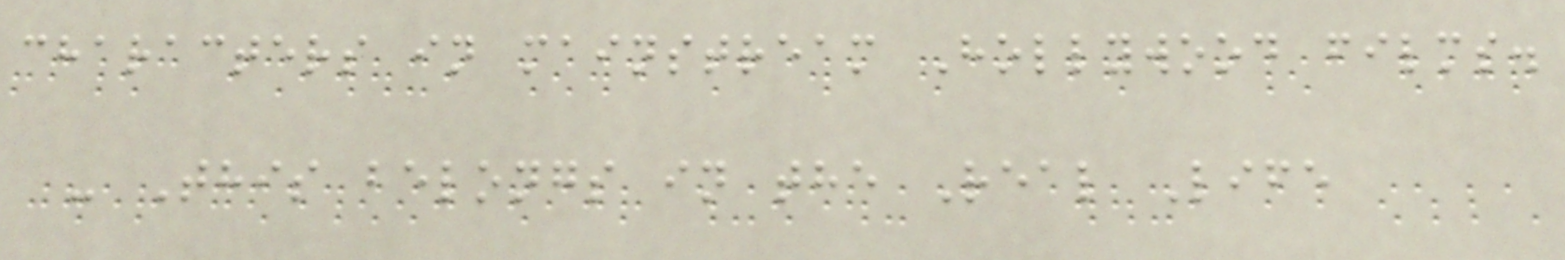characters in mainstream Hollywood films.
- This belongs in the Real Life
